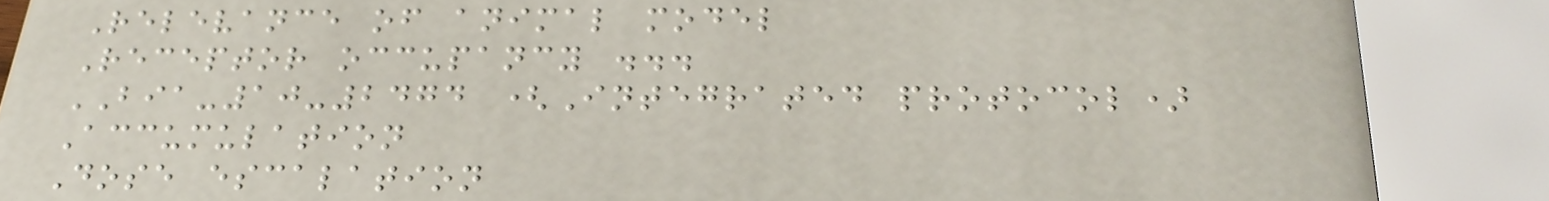Relevance of animal model
Receptor occupancy ...
BIA-10-2474 (Integrated protocol)
Accumulation
Dose escalation
